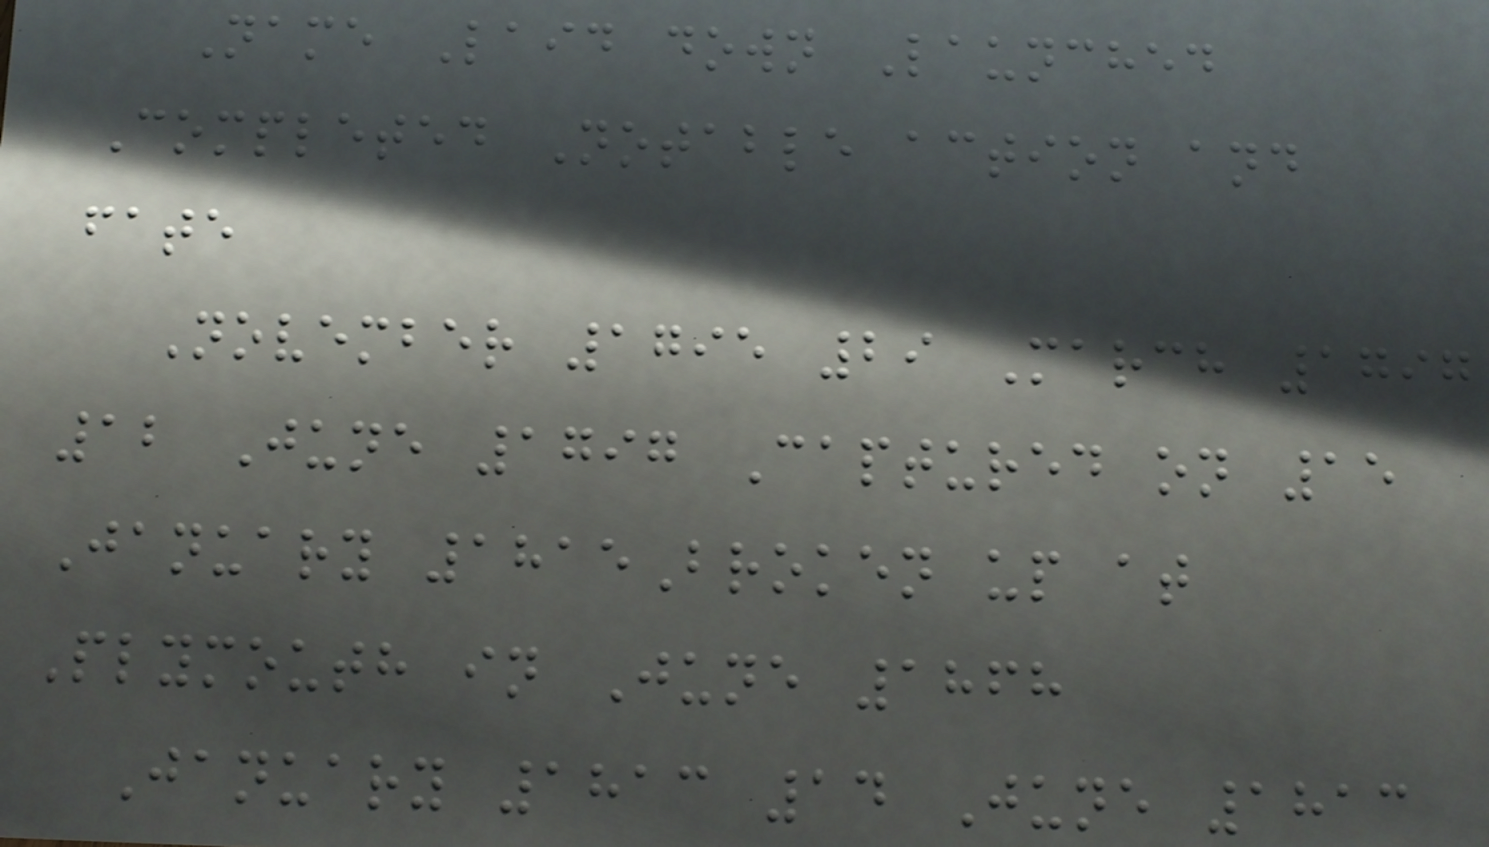Name Laid down Launched
Completed Notable action and
fate
November 1795 29 March 1797
12 June 1797 Captured on 15
January 1815Broken up at
Plymouth in June 1868
January 1813 14 June 1813
